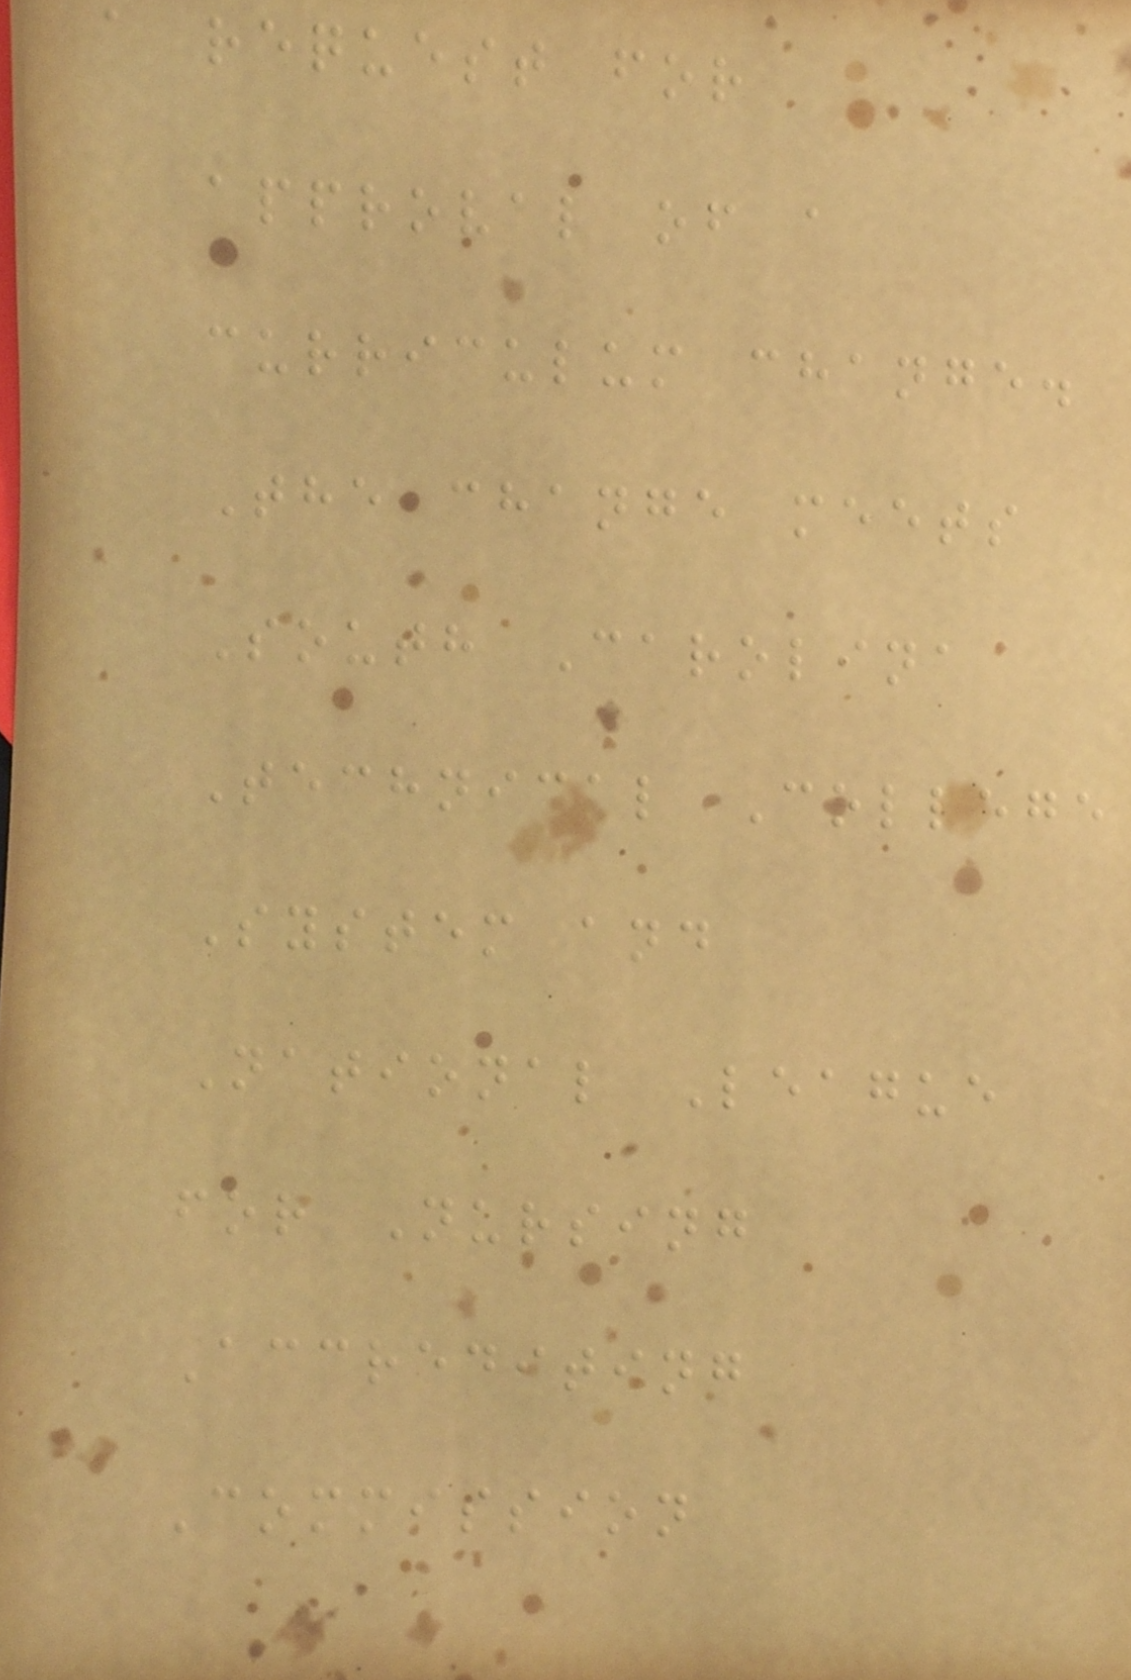a request for
approval of a
curriculum change.
The change meets
South Carolina
Technical College
System and
National League
for Nursing
Accrediting
Commission
